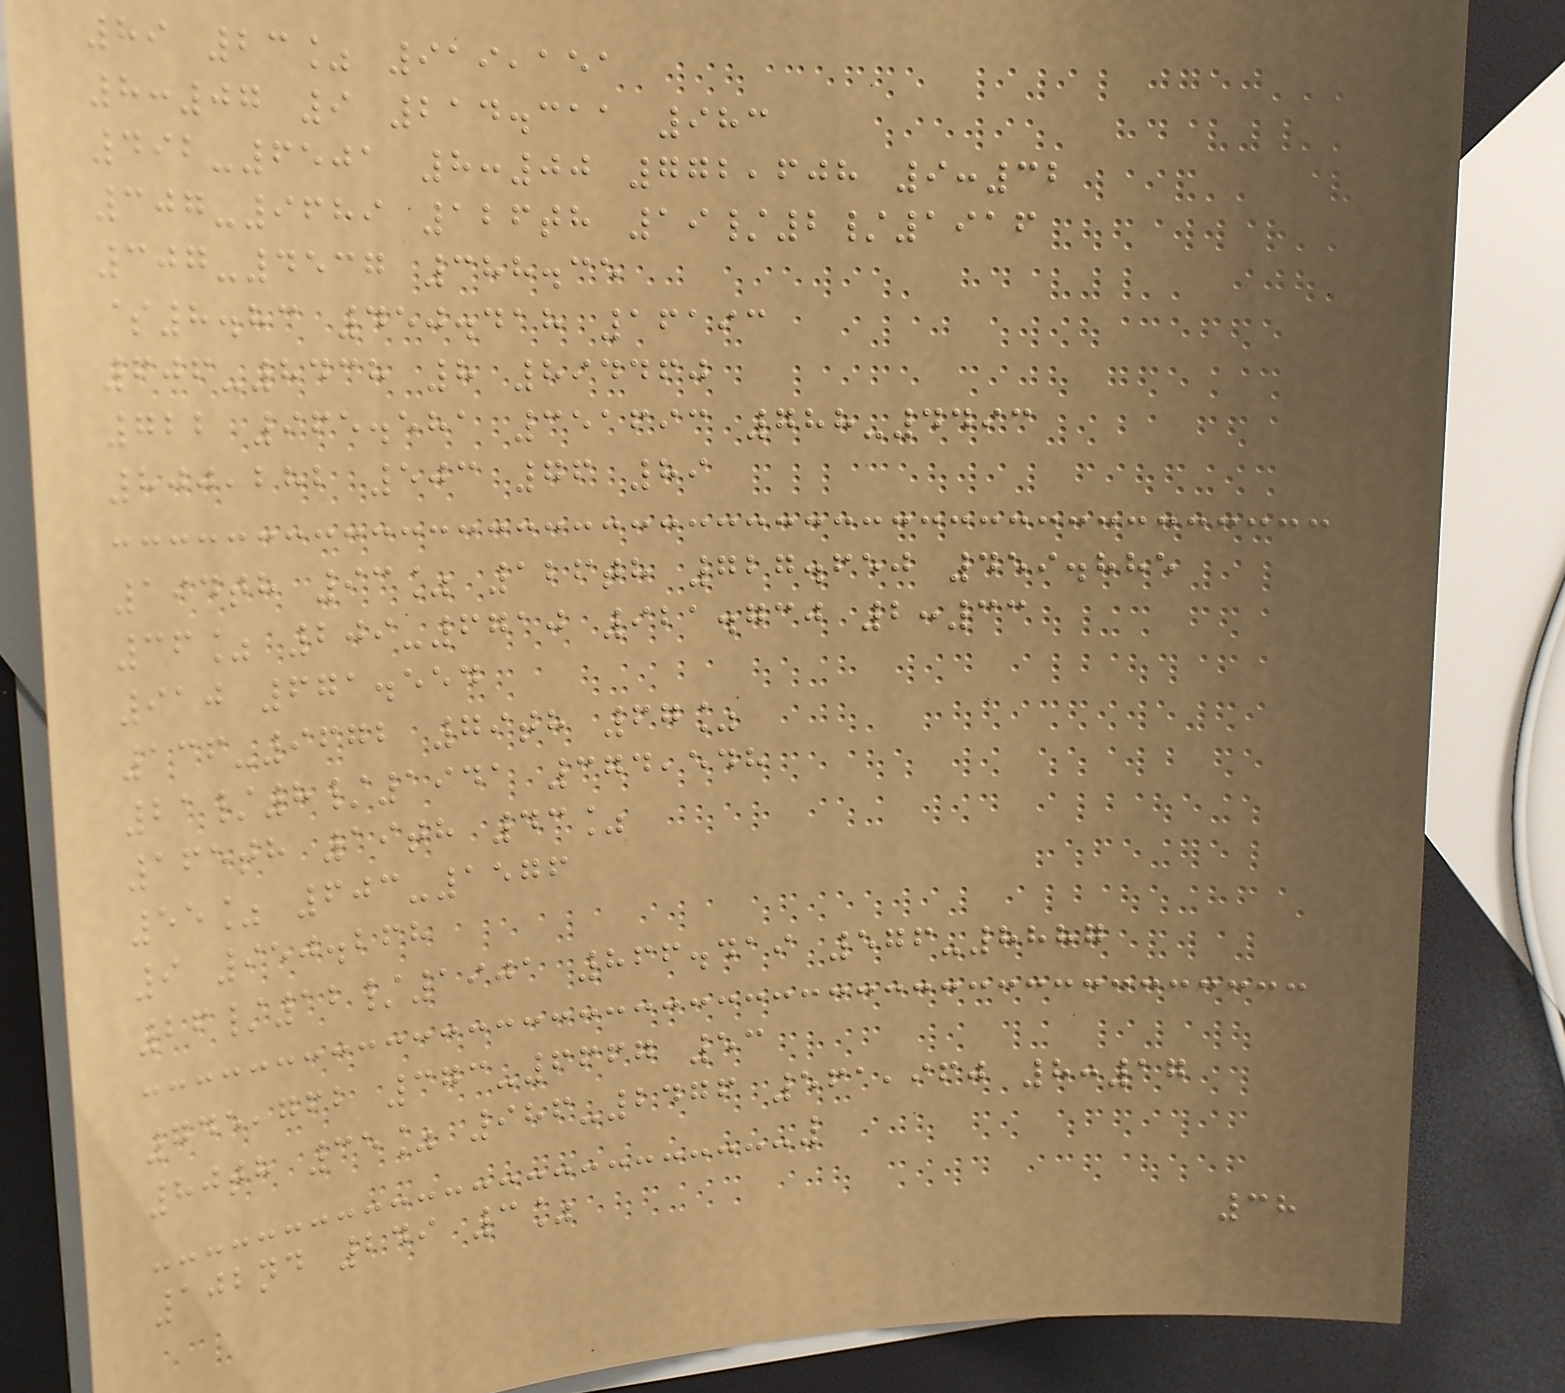89 23% 919,151
8:07 9 214.311 983
492-6501 8:00 772,608 9:32
307-9689 126th 19/2/1916
307-4537 388.35
$8.83 450.418 16193
606-8438 8 894460
722 965.581 351693 788-4493
800,282 503 76 89
194th 93% 126th 727.650 459.885
36% 209-6710 921.730 2:33
910 671.554
136-9672 79th 67%
21/8/1941 374,548
165th 19th 43%
55% 603-1576
9 950.268
26/12/1901 866.419 576-8887
745,762 373-6667 53
80th 35% 986-2476 561,960 8:17
102nd 249 3%
38
